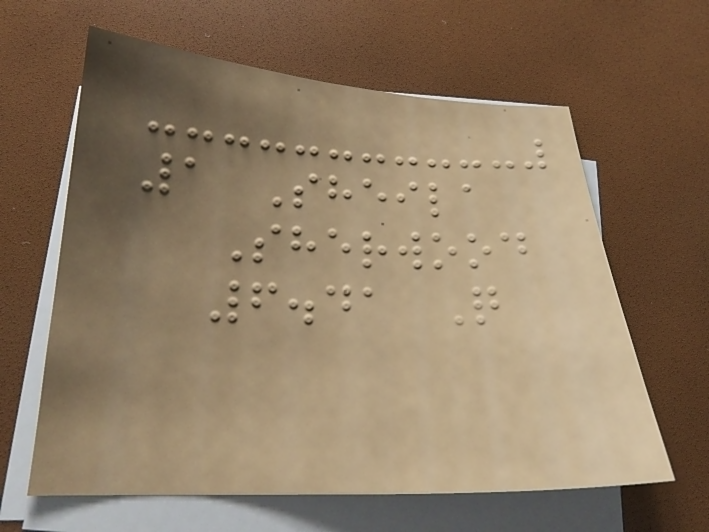1 Sheila
Sherwood
6.41 Q
